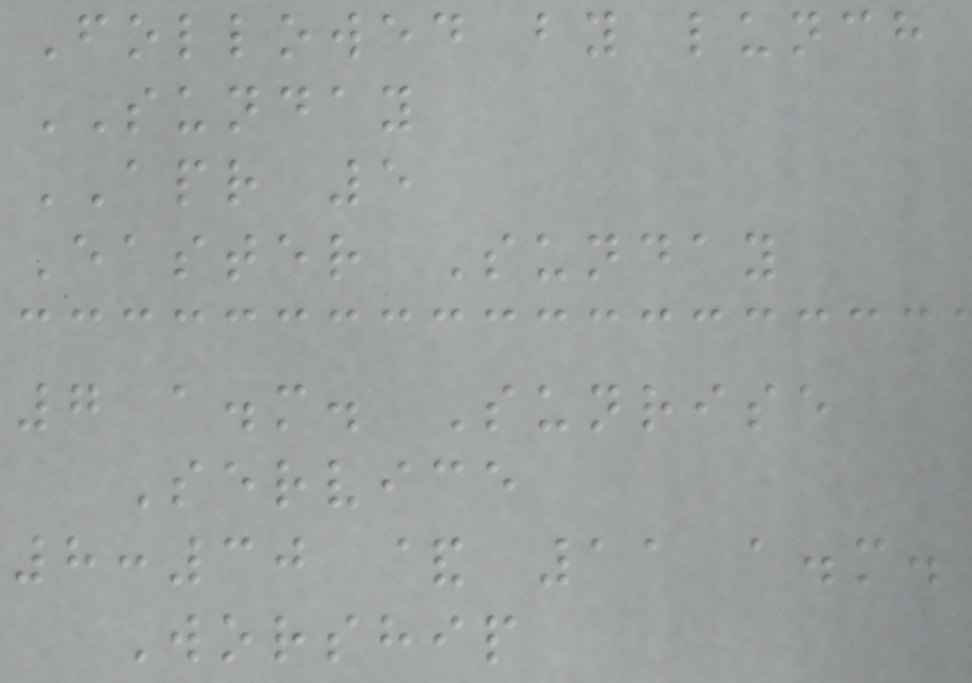Followed by lunch
SUNDAY
APR 5
Easter Sunday
7 a.m. Sunrise
Service
8:30 & 11 a.m.
Worship
